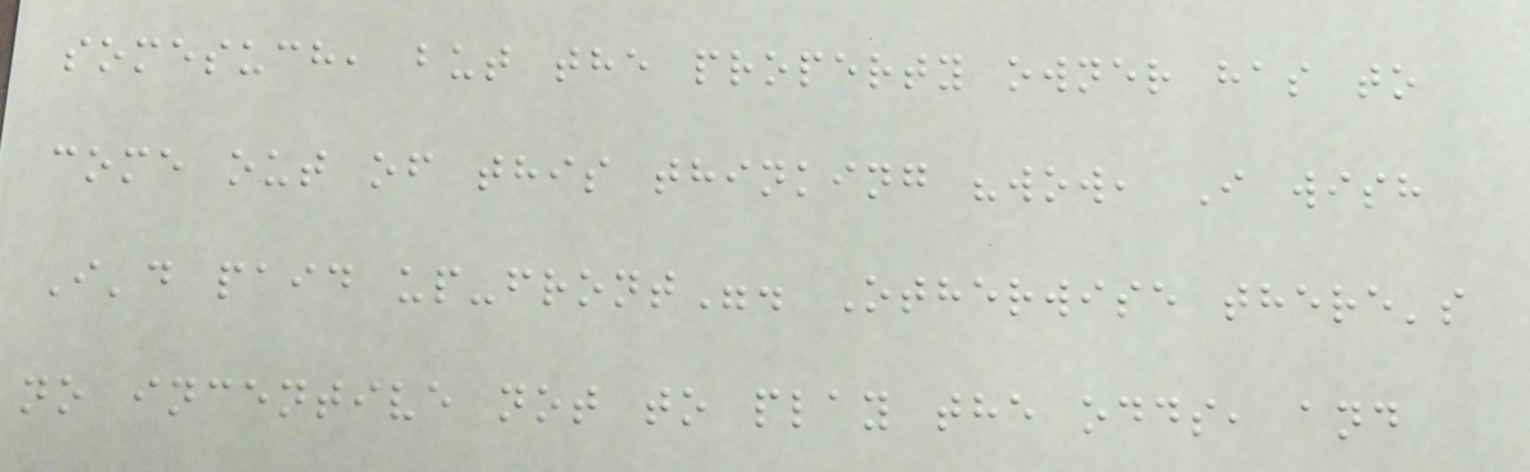somesuch, but the property owner has to
come out of this thinking "wow, I wish
I'd paid up-front". Otherwise there's
no incentive not to play the odds, and
